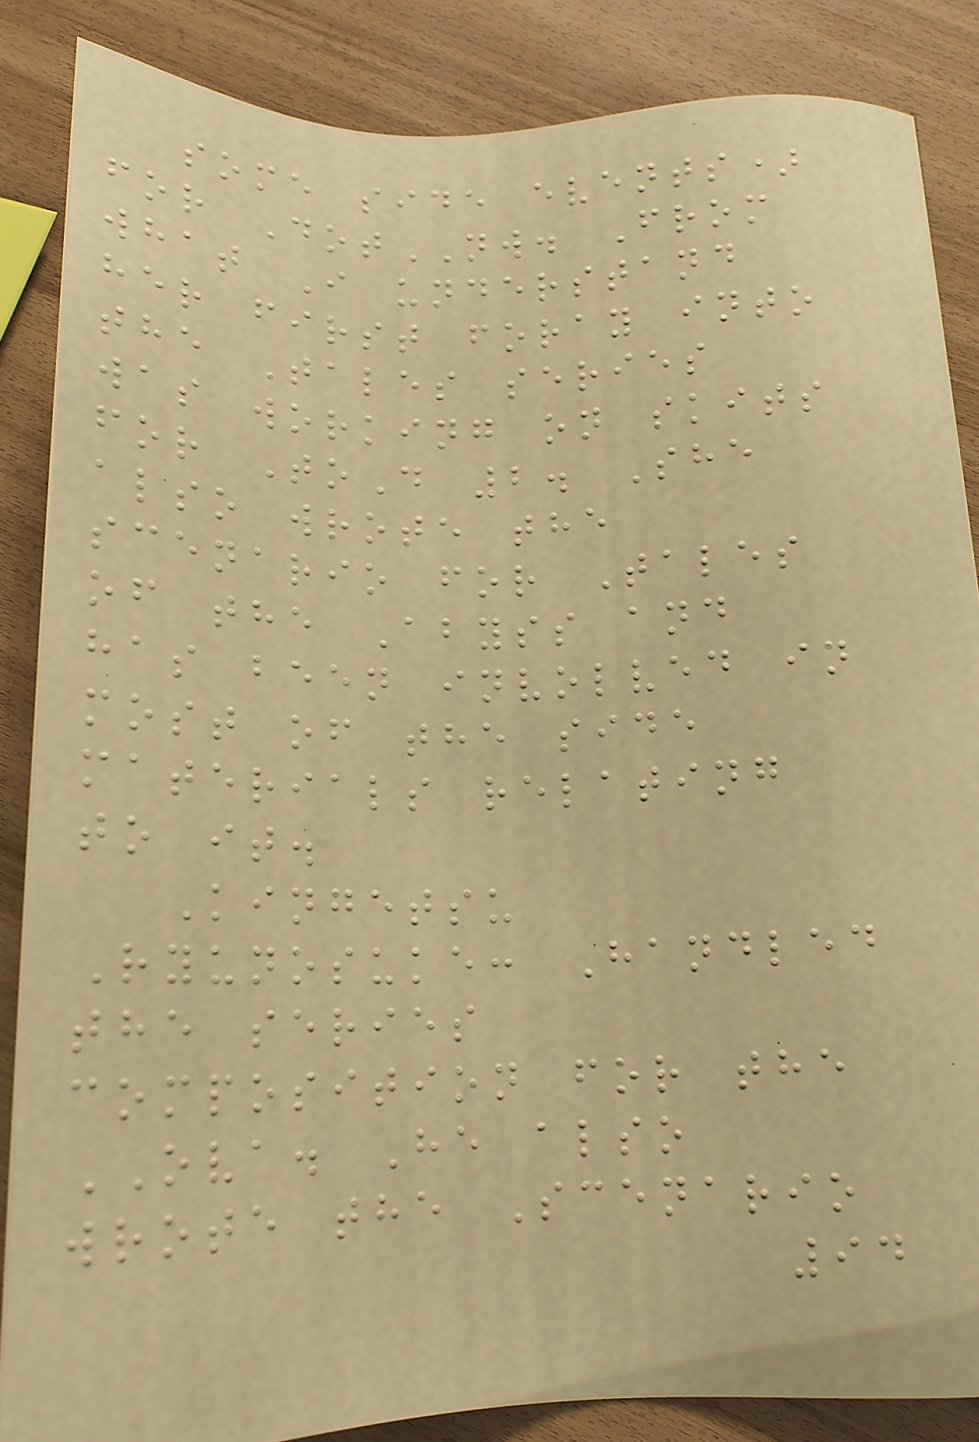some side events)
for DotNW. From
what I understand
her first foray into
the Tales series
was working on skits
for ToD 2. She
also wrote the
scenario for Tales
of the Abyss and
has been involved in
most of the side
materials relating
to it.
Kingetsu
Ryunosuke: Handled
the series
composition for the
OVA. He also
wrote the Scenario
94
